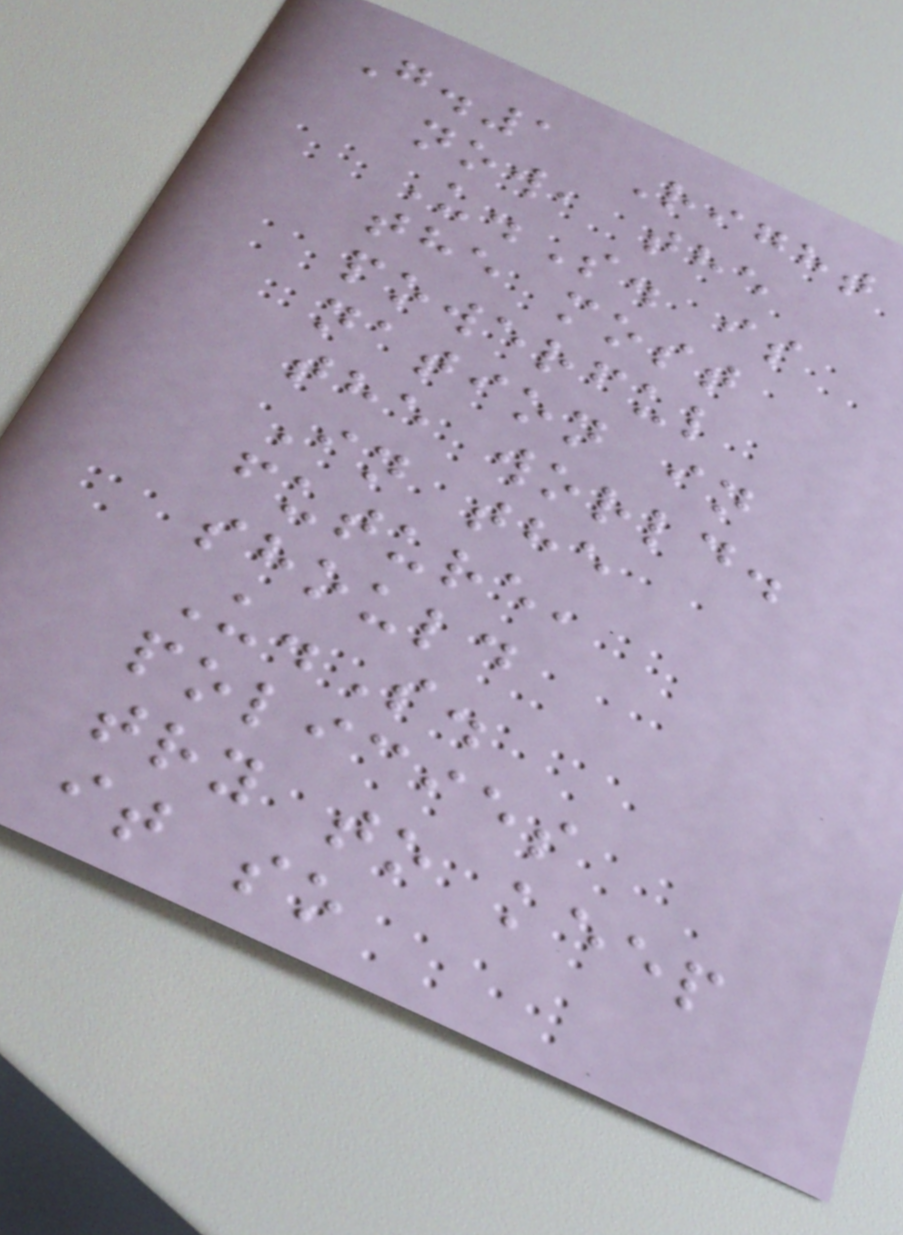G.1 Right
now, the
U.S. is
the most
powerful
nation in
the world.
In the
future,
should
U.S.
policies
try to keep
it so
